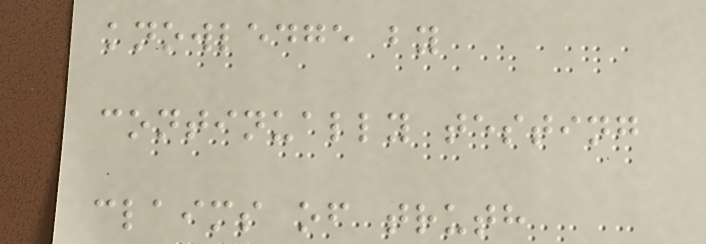knowledge by
continually testing
claims of truth
